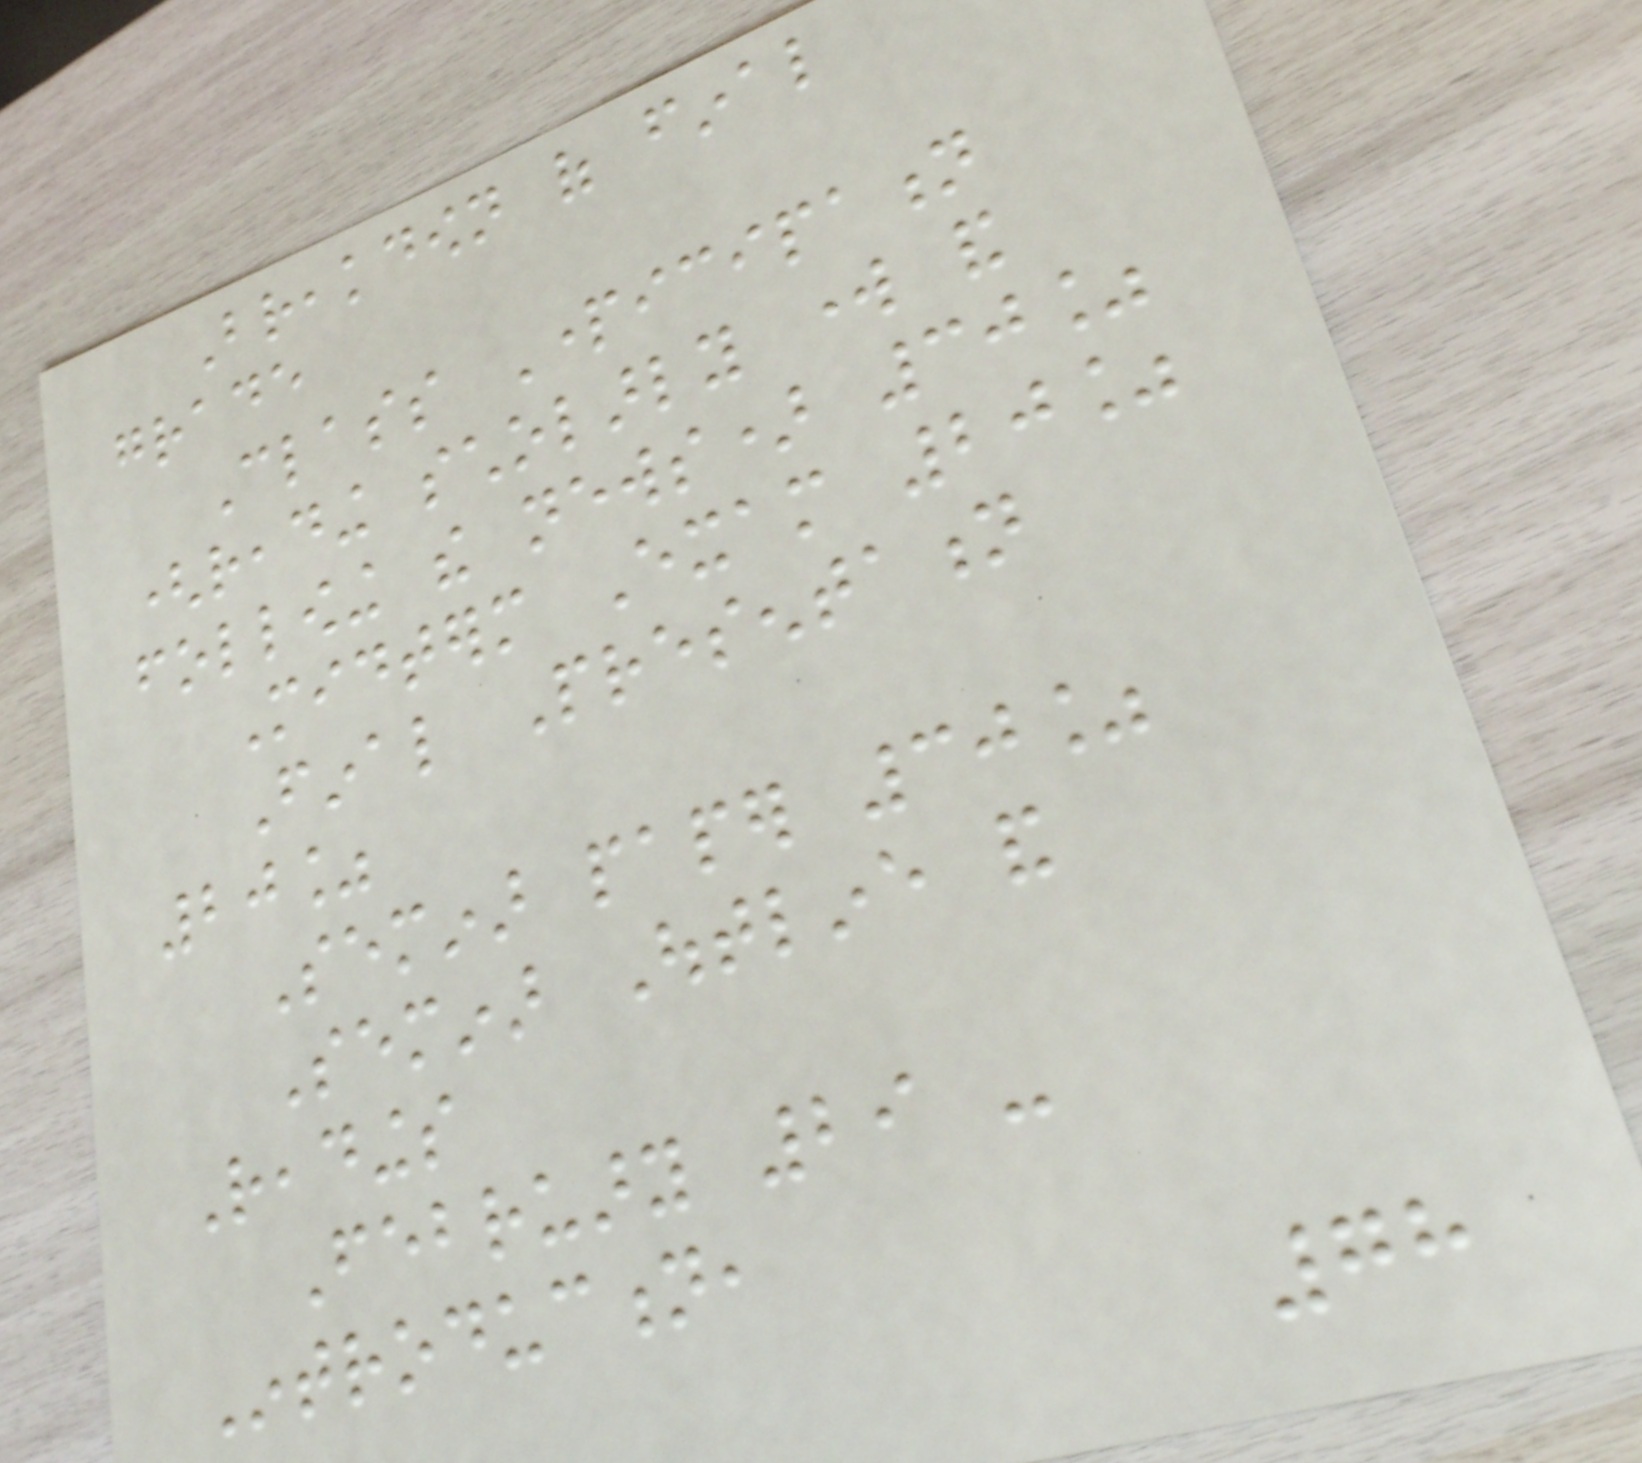Breakdown of final
grade
Class Participation
(reading scholarly work and
following the news) 30%
Midterm Exam 20%
Final Presentation
20%
Seminar paper 30%
Seminar Outline and
Readings
February 29 -
Introduction,
78
